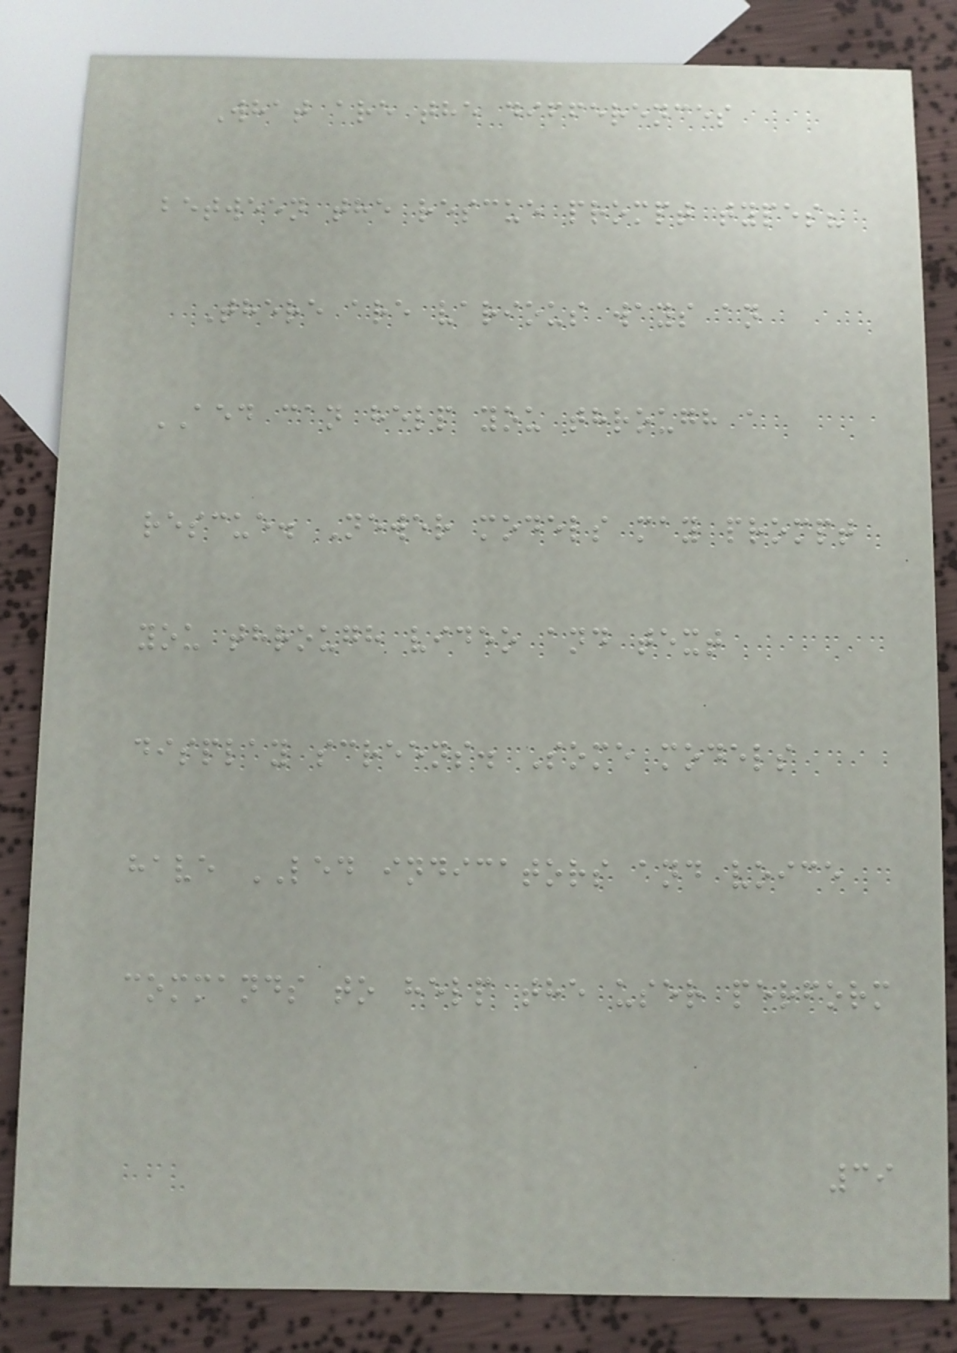What are the differences
between the rescue prompt types?
There are various ways an
AED can help you through a
rescue. Newer models may prompt
you through video and text
display screens. Some models
have LED indicators and voice
commands to help the user perform
39
